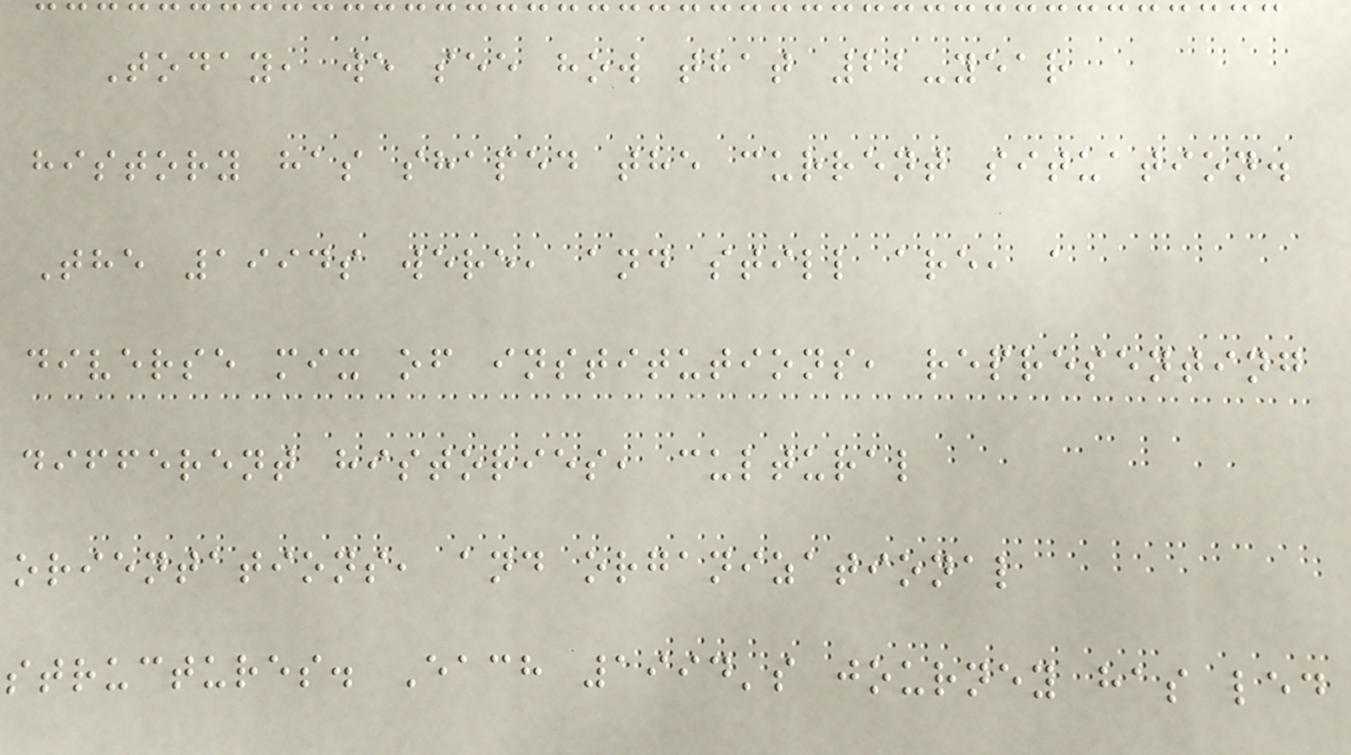Today, we see how that 22-year
history has shaped the current situation.
The 1994s were, and still are, a
diverse mix of institutions, representing
different histories, cultural
orientations, and organizational
structures. Each 1994's journey has led
